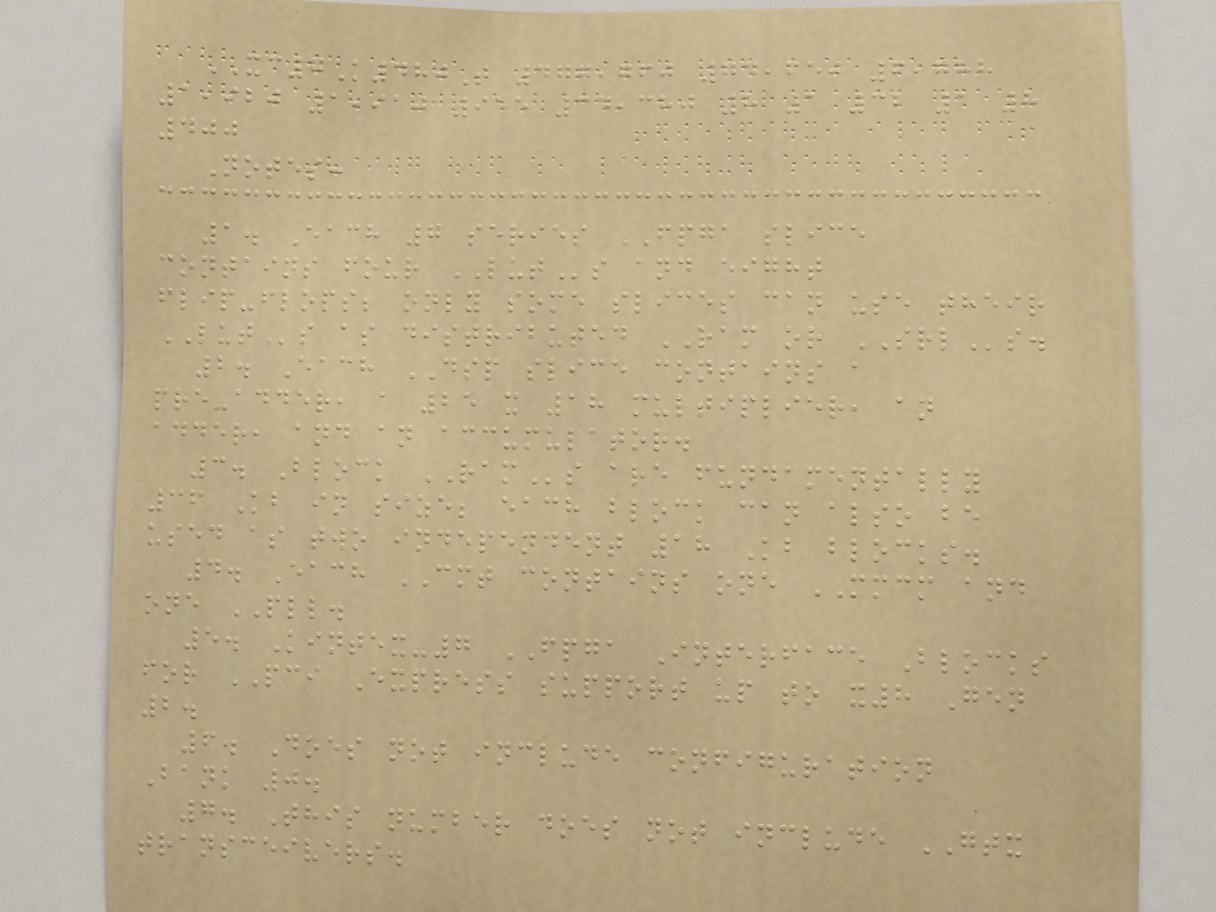XC7K480T 477,760 74,650 6,788
1,920 1,910 955 34,380 8 1 32 1 8
400
Notes:
1. Each 7 series FPGA slice
contains four LUTs and eight
flip-flops; only some slices can use their
LUTs as distributed RAM or SRLs.
2. Each DSP slice contains a
pre-adder, a 25 x 18 multiplier, an
adder, and an accumulator.
3. Block RAMs are fundamentally
36 Kb in size; each block can also be
used as two independent 18 Kb blocks.
4. Each CMT contains one MMCM and
one PLL.
5. Kintex-7 FPGA Interface Blocks
for PCI Express support up to x8 Gen
2.
6. Does not include configuration
Bank 0.
7. This number does not include GTX
transceivers.
